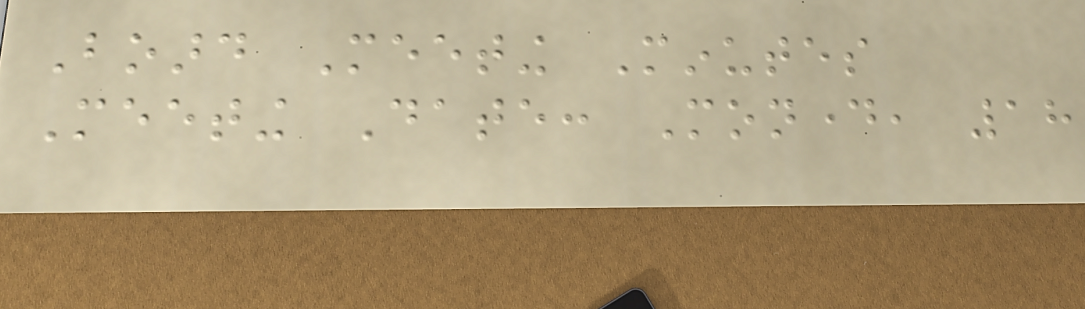Board Meeting Minutes
Meeting Date: Monday, 18
